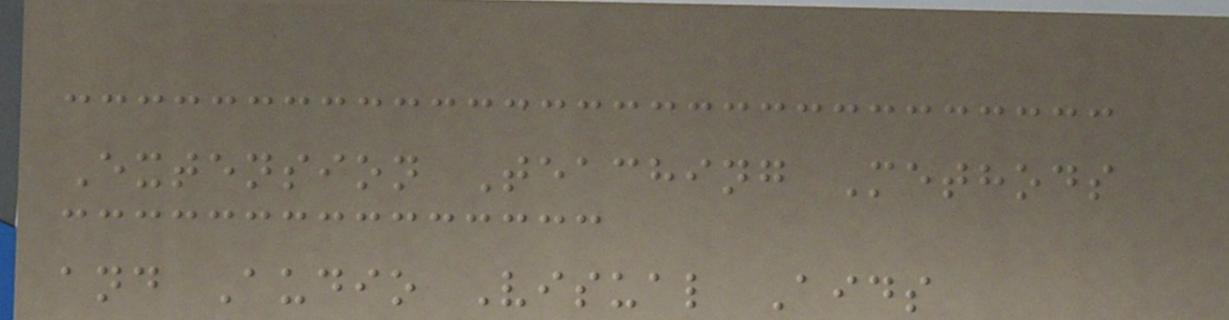Extension Teaching Methods
and Audio Visual Aids
